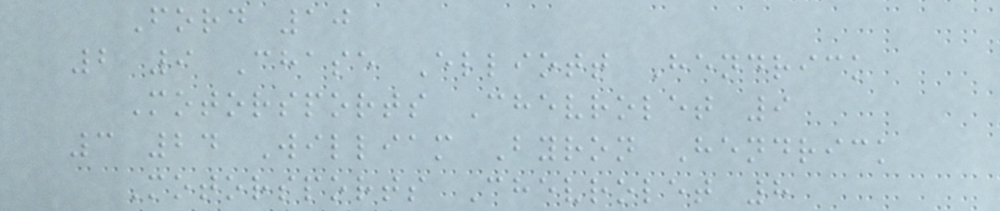Ford 10
2 9 Chase Elliott Hendrick
Motorsports Chevrolet 9
3 24 William Byron Hendrick
Motorsports Chevrolet 8
